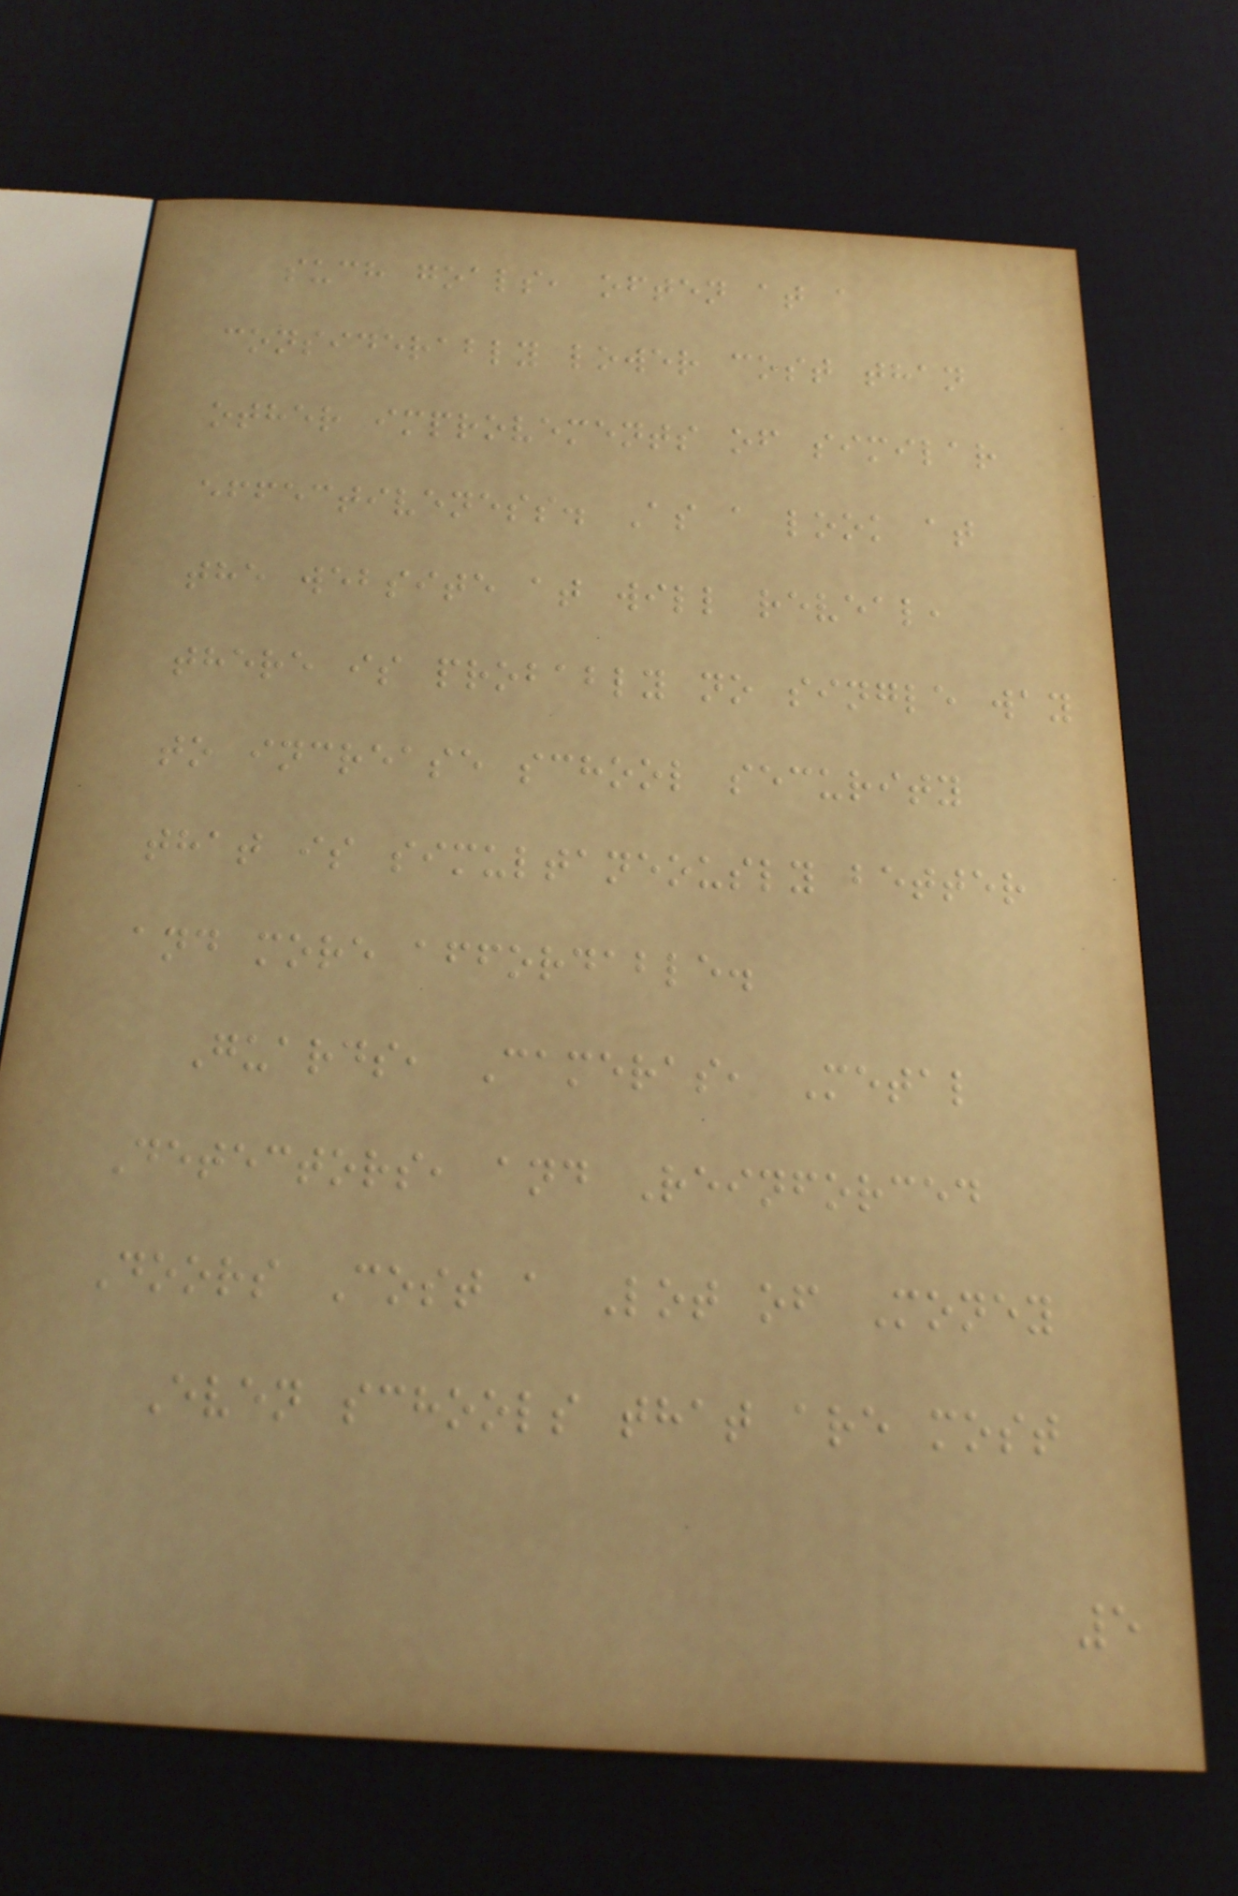such goals, often at a
considerably lower cost than
other improvements of similar
effectiveness. As a look at
the website at will reveal,
there is probably no single way
to increase school security
that is simultaneously better
and more affordable.
Guards, Cameras, Metal
Detectors, and Reinforced
Doors Cost a Lot of Money
Even schools that are most
5
